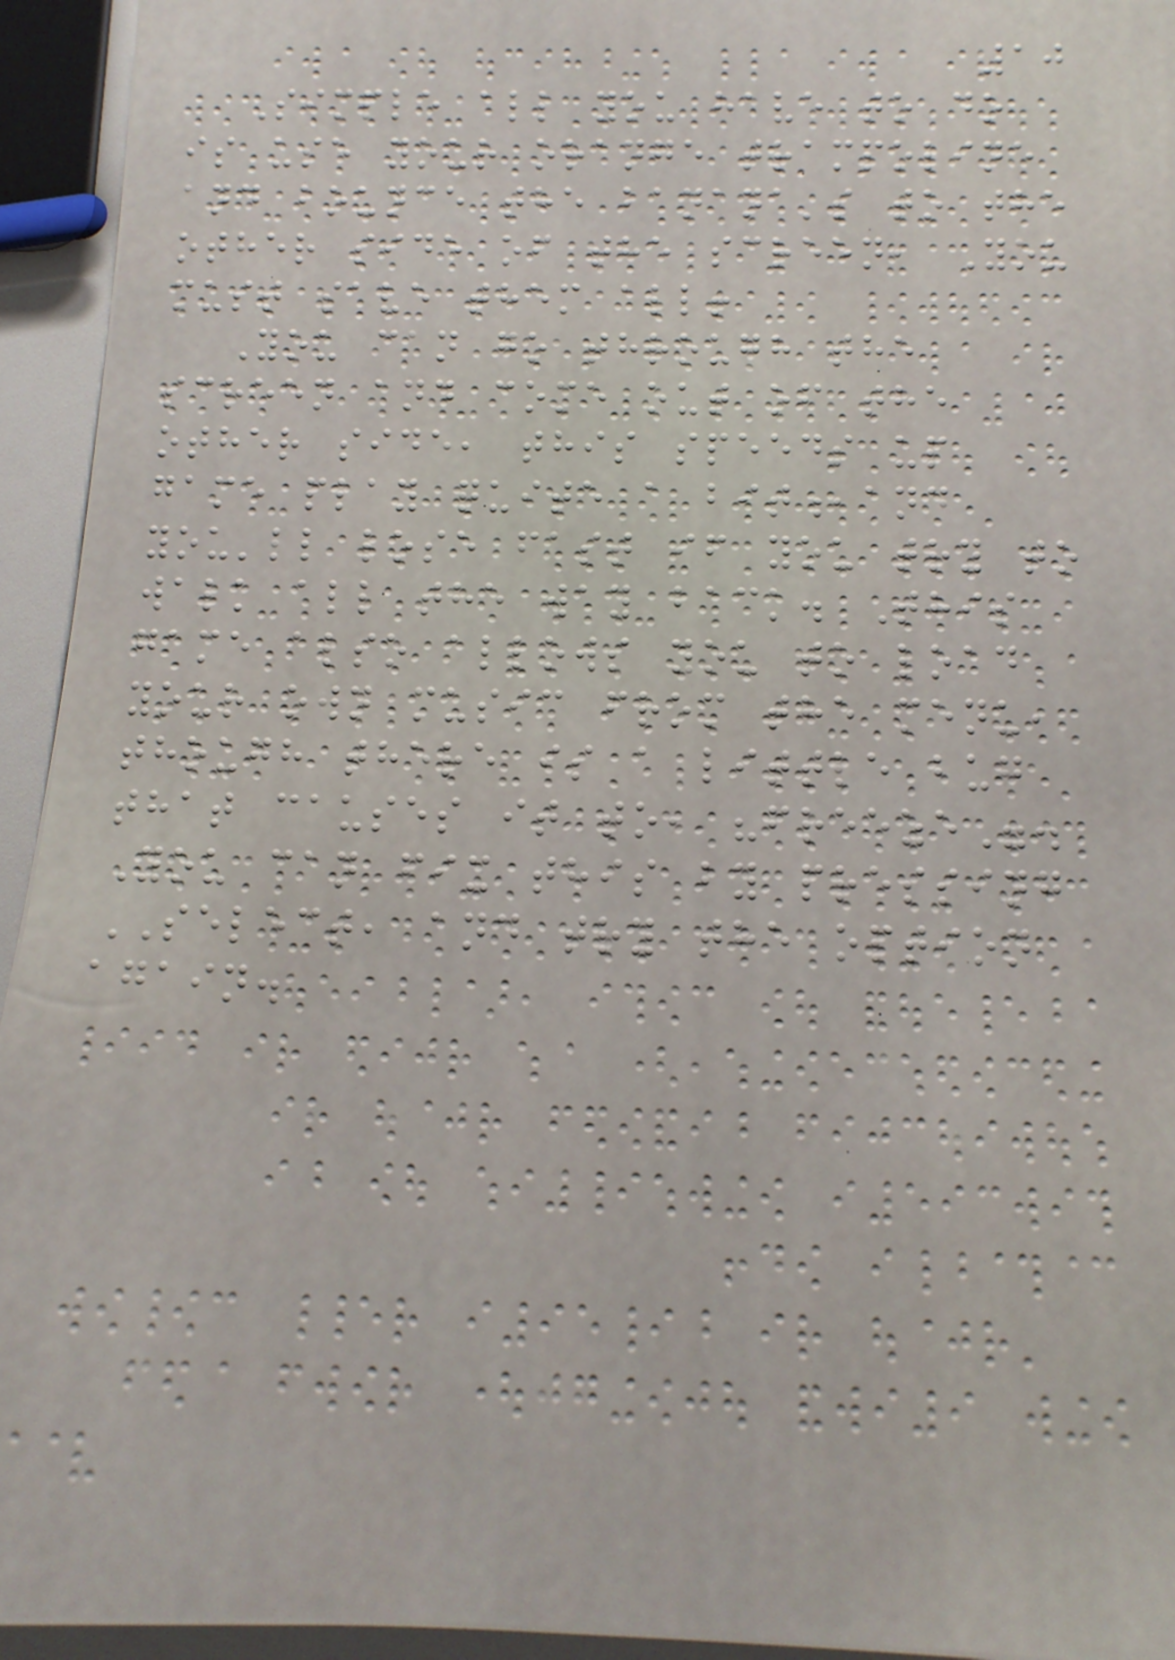10
Simple all you have to do
is use your orange trampoline
and bounce the banana's to the
other side of the screen, You
must save them all!
You can go through the
screen and come out of the
other side, this speeds up
game play quite a bit,and
you'll lose fast if you try to
walk all the way back. This
game also allows you to load
your own music from the menu,
though there is a little bug
that causes it to, "freeze".
You can fix this by pressing
SELECT, and try the option
again.
